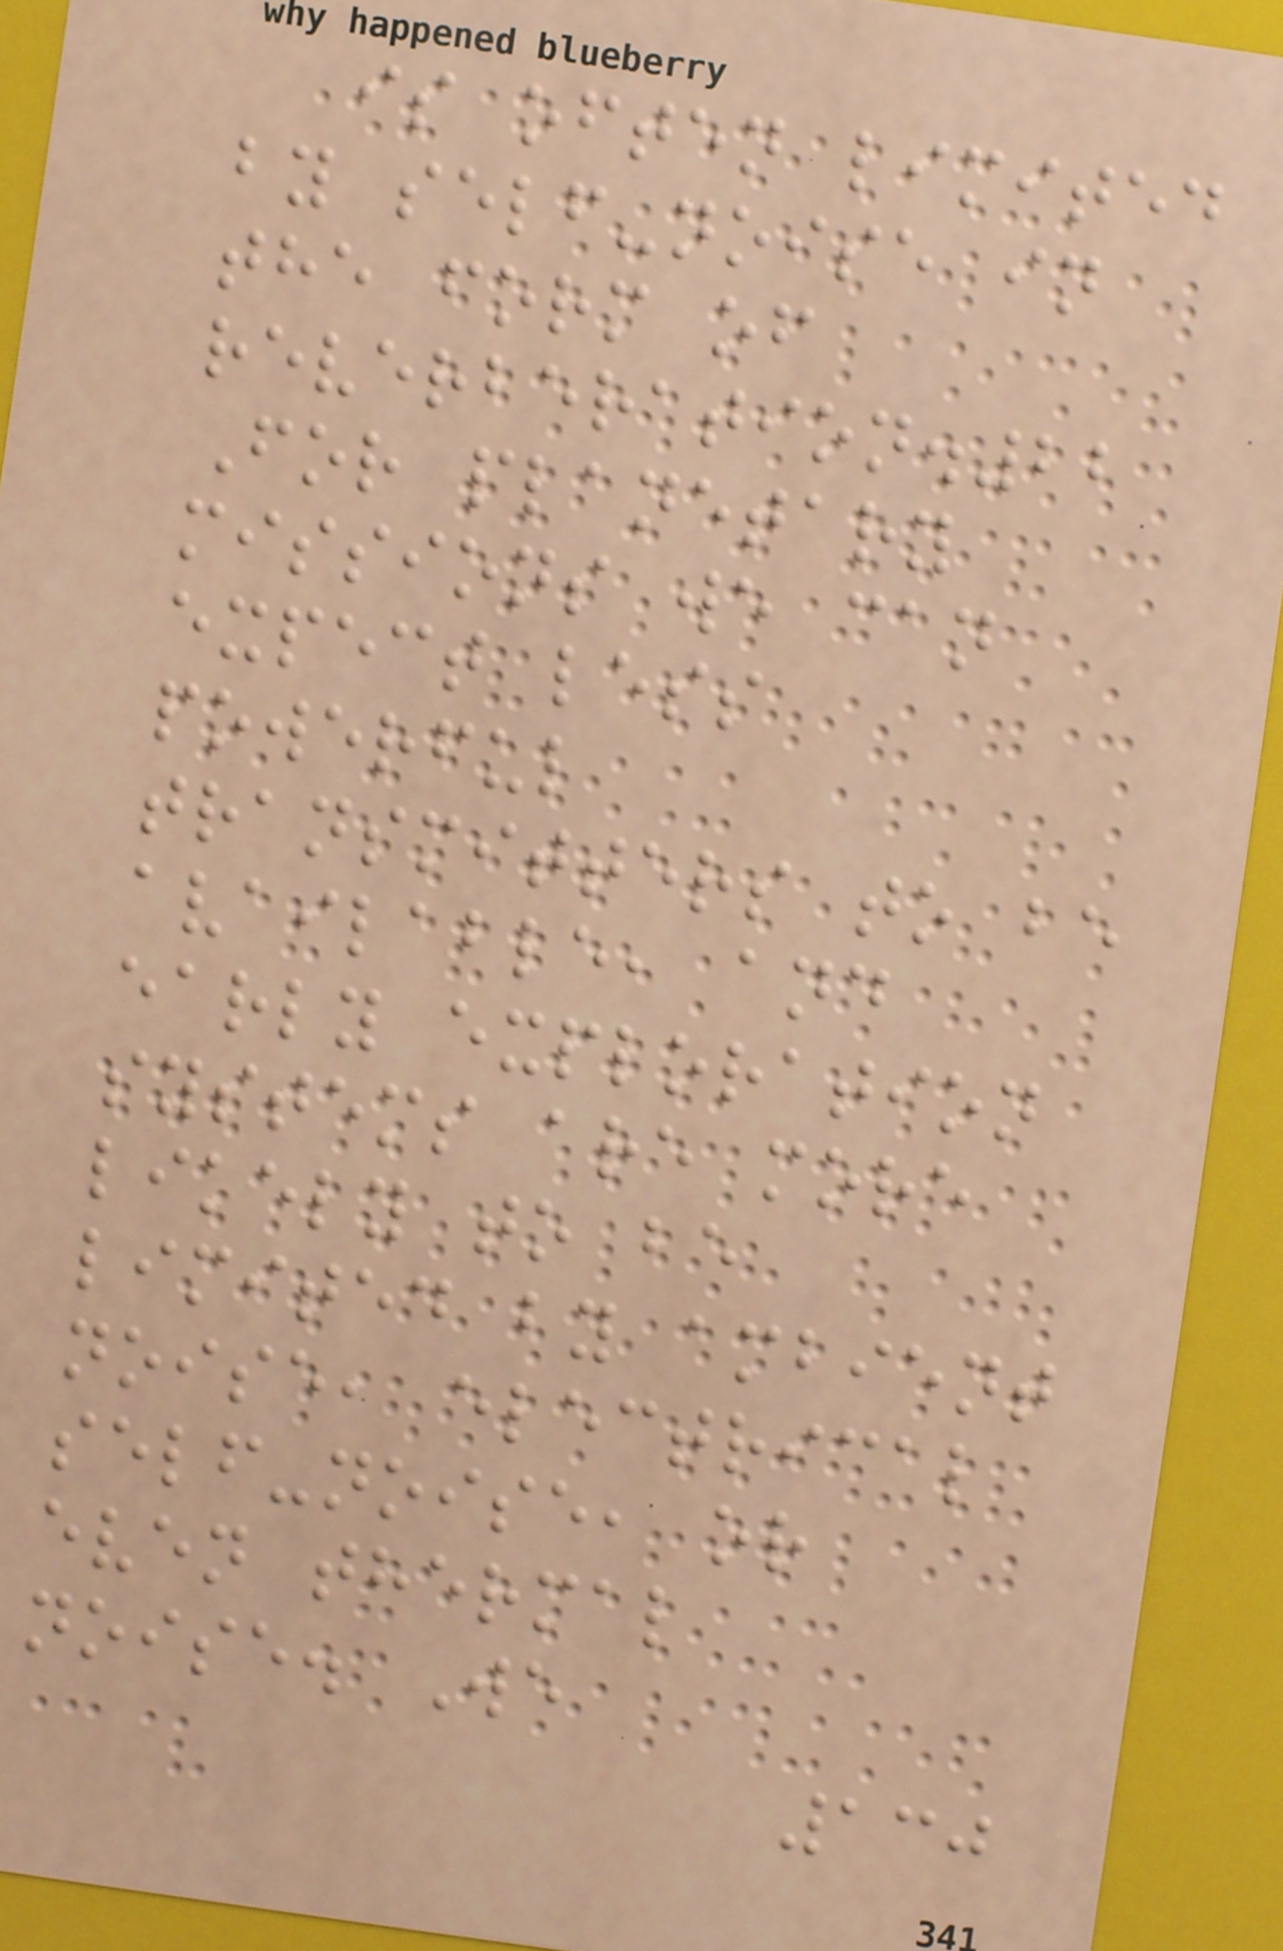is often limited
by self-noise in
the form of
reverberation.22
For planetary
missions we can
expect less
powerful
transmitters to be
available, and
early exploration
systems are more
likely to be
limited by ambient
noise, electrical
self-noise, or
even thermal
noise. We
130
